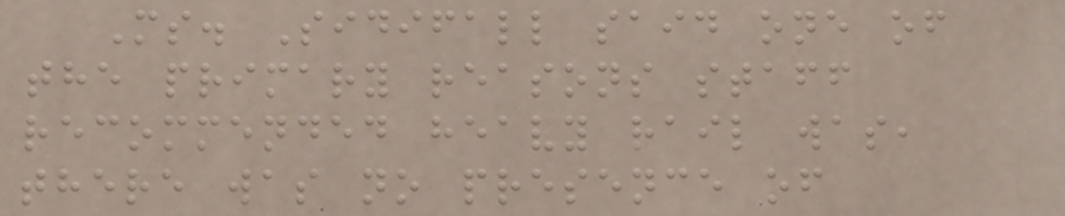Ms. Sidifall said one of
the primary reasons staff
recommended heavy rail was,
there was no presence of
